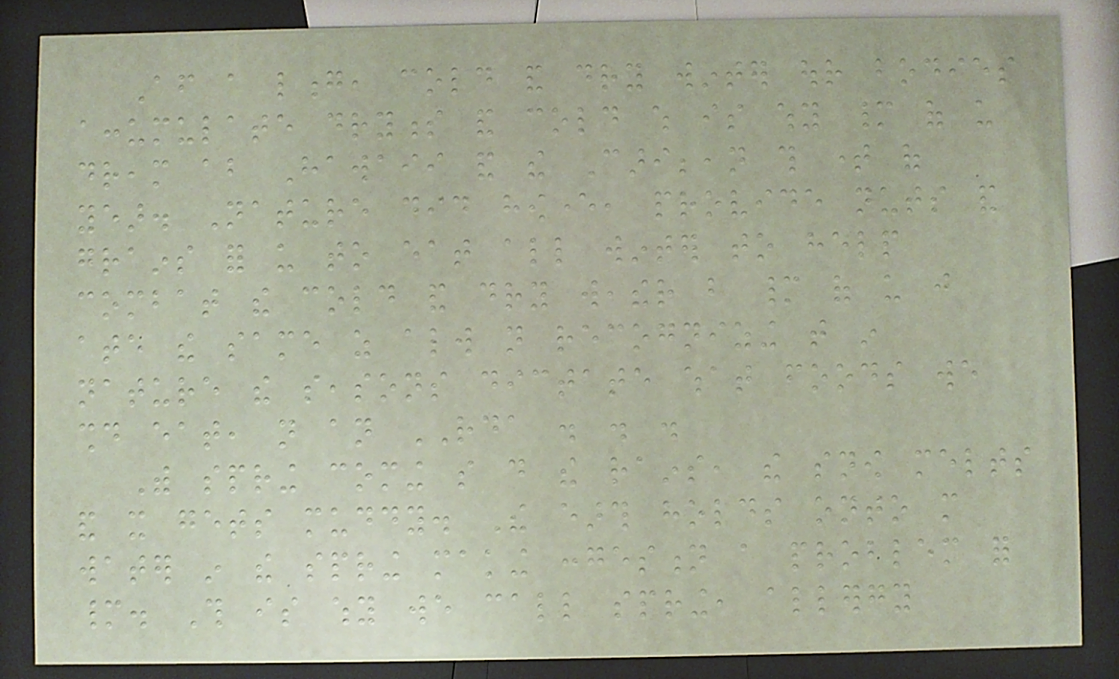After a long, cold and dry winter our bodies
accumulate dryness and cold which is why many of us
dream about Hawaii and the Caribbean this time of
year. Nature did however, provide nuts and
grains for us to eat all winter to help
combat the cold and dry weather but many of us just
ate the same as always not recognizing that in
nature the seasons dictate what foods we
should eat, not an RDA . . .
With spring coming so do the rains, the snow melts
and it gets muddy. The earth holds onto more
water in the spring making congestion a problem for
many. This is why we call spring, allergy
